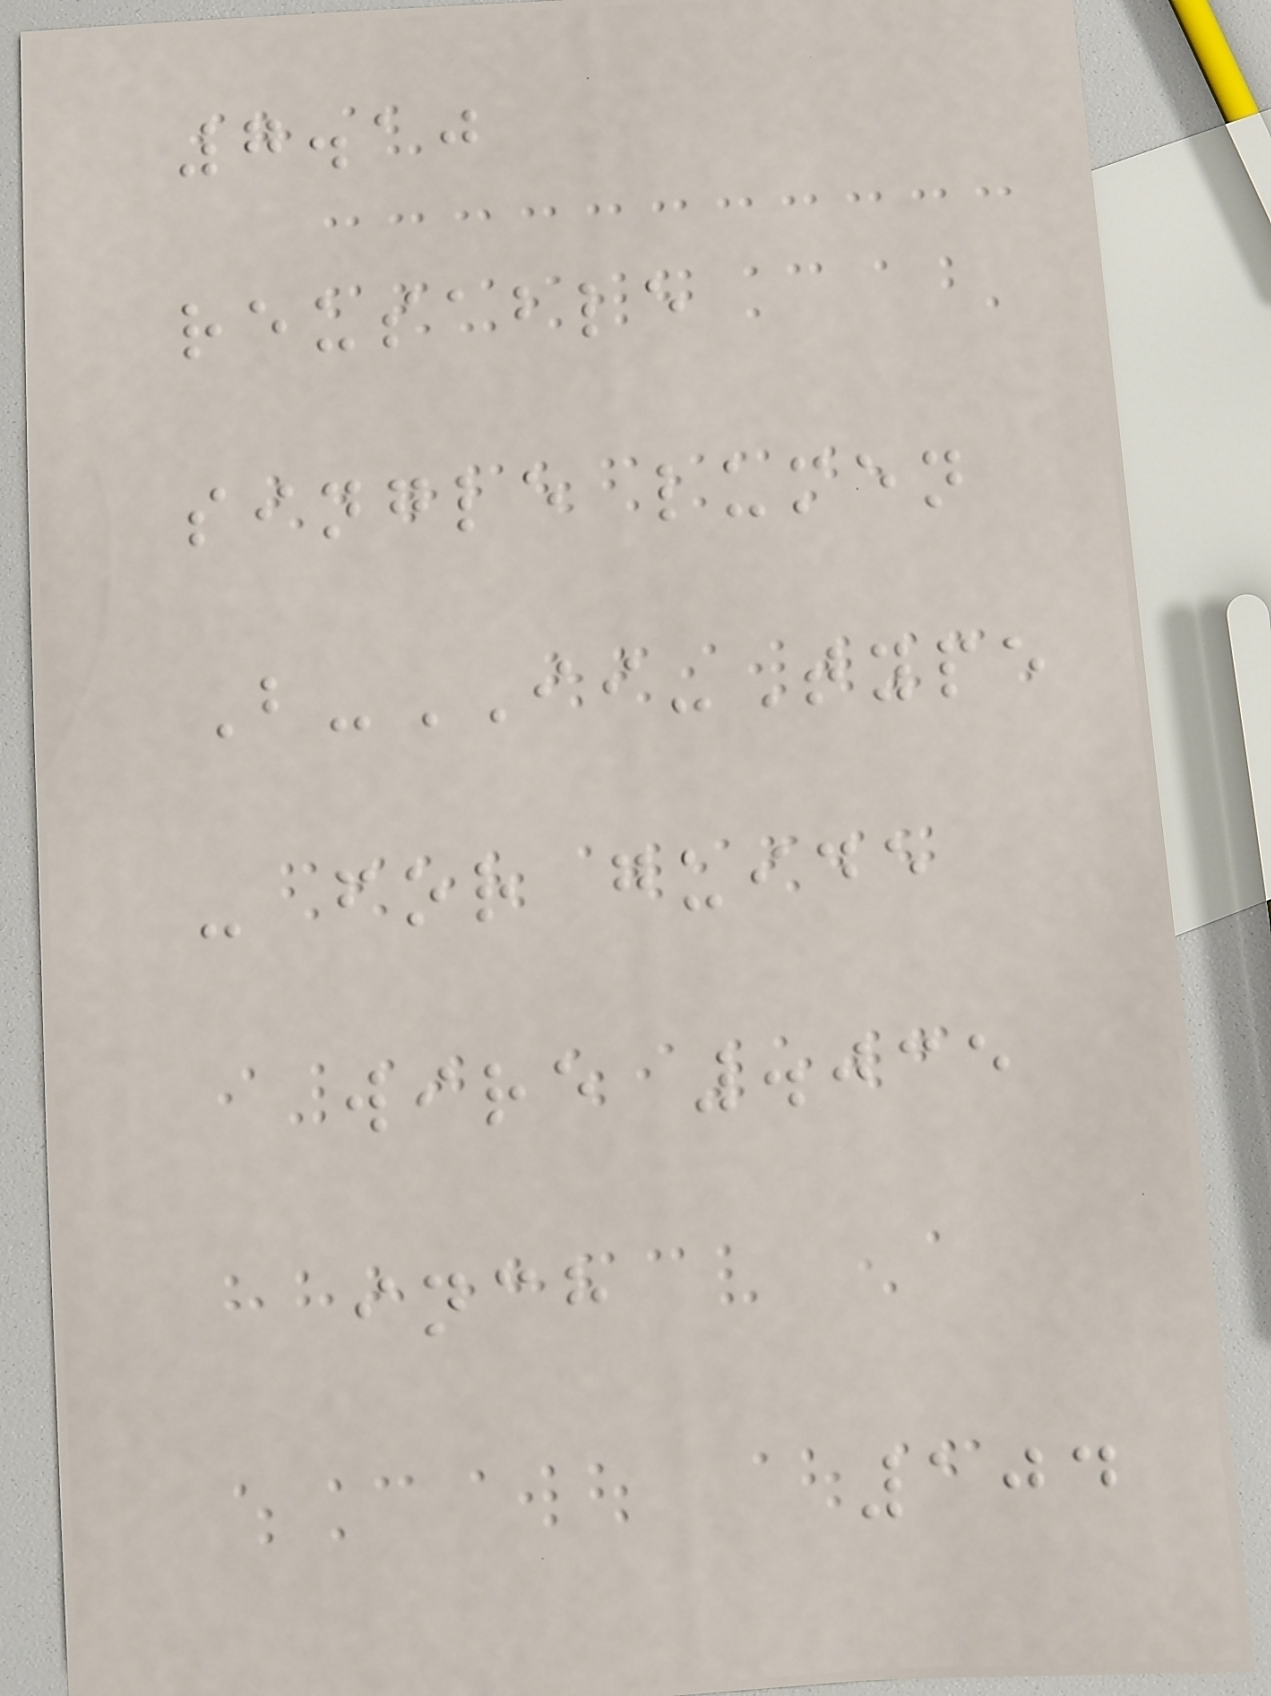7.10
reusable
single lumen
B-II-Type
- for guide
wire .035
inch
104
